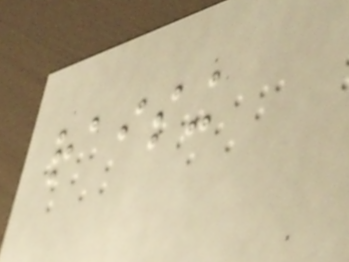raising
